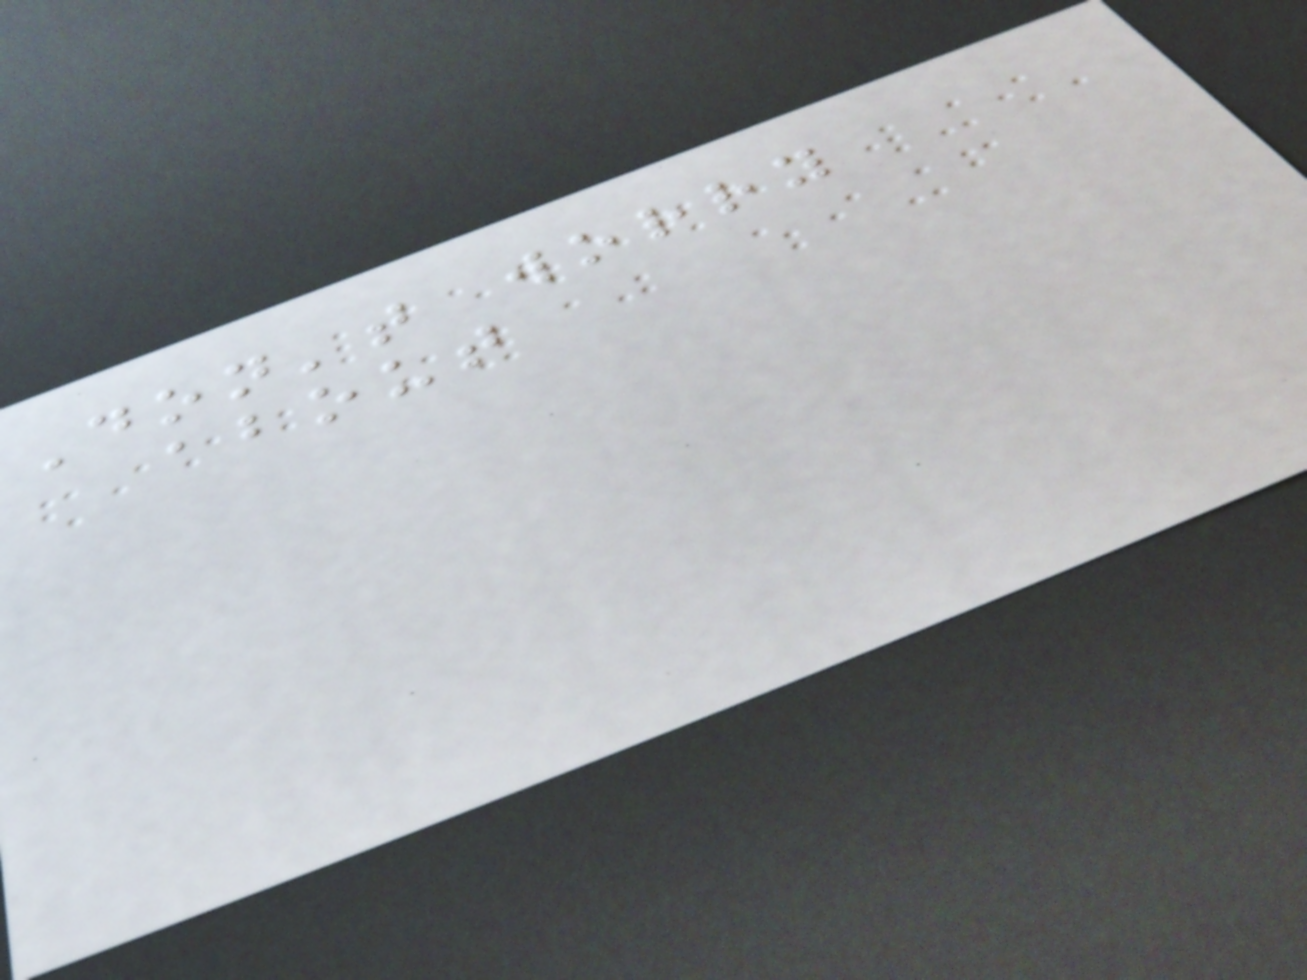Don't worry
about
